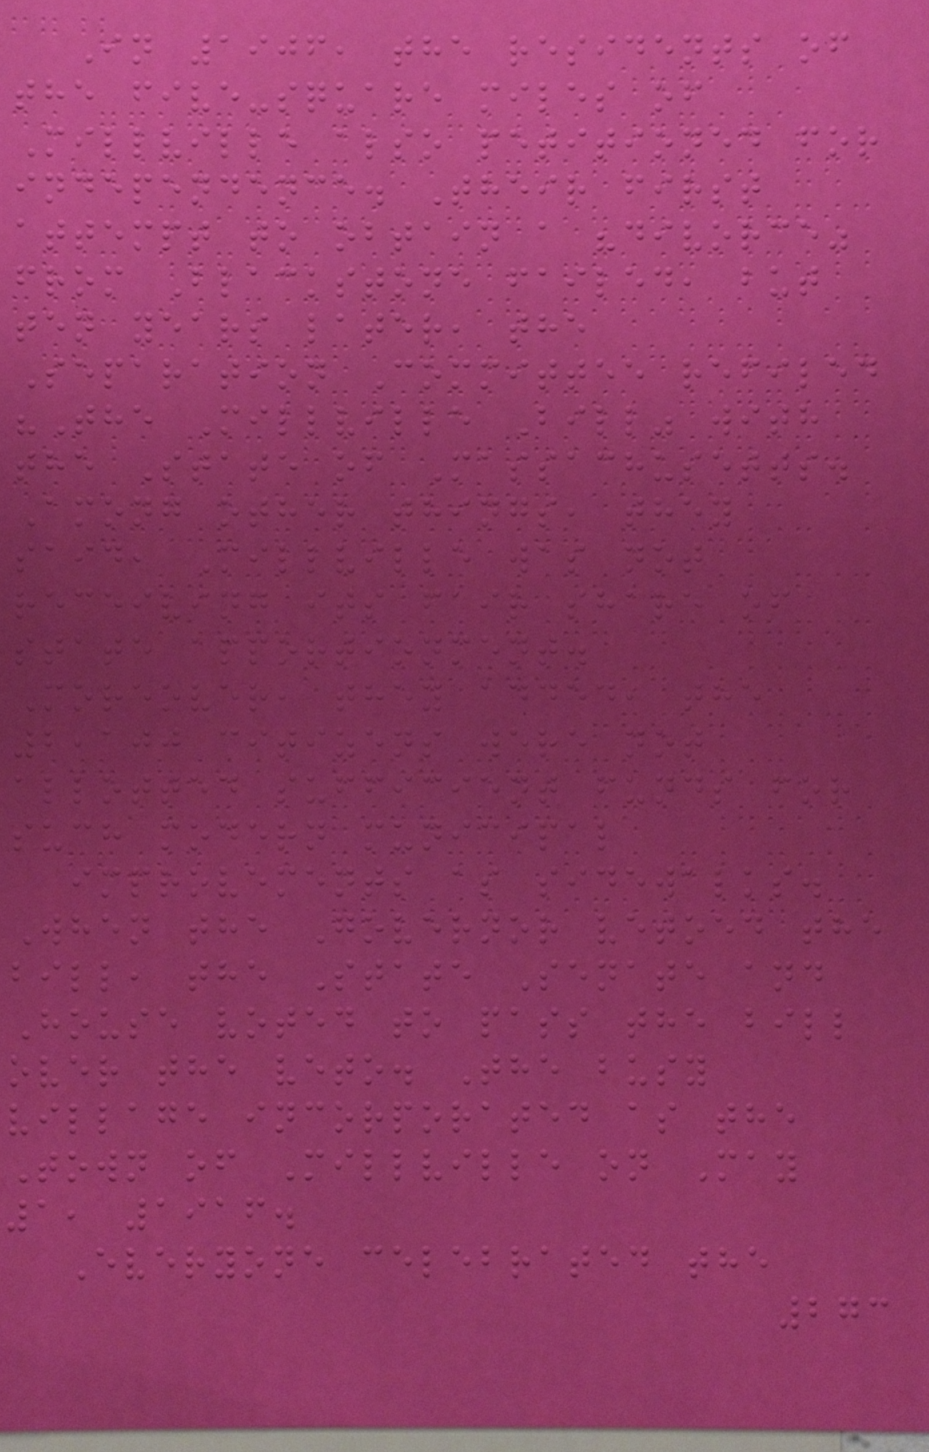In 1906, the residents of
the five-square miles of
Millville also petitioned for
independence. Their first
attempt to obtain a "divorce"
from Blackstone failed, but
ten years later, the
Separation Committee refiled
"The Millville Bill" with
the State of Massachusetts.
Among other things, they
said, Millville was not
receiving its fair share of
state apportionment.
Moreover, they added, the
2,100 citizens were not
allotted sufficient funds for
such modern municipal
improvements as sidewalks.
When the Governor vetoed the
bill, the State Senate and
House voted to pass the bill
over the veto. The busy
village incorporated as the
Town of Millville on May
1, 1916.
Everyone celebrated the
273
